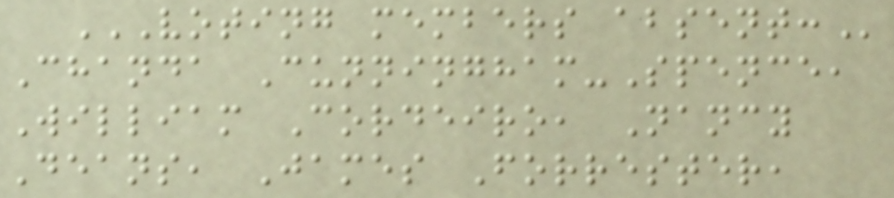VOTING MEMBERS ABSENT:
Chanda Cunningham-Spence,
William Cordeiro, Nancy
Deans, James Forrester,
